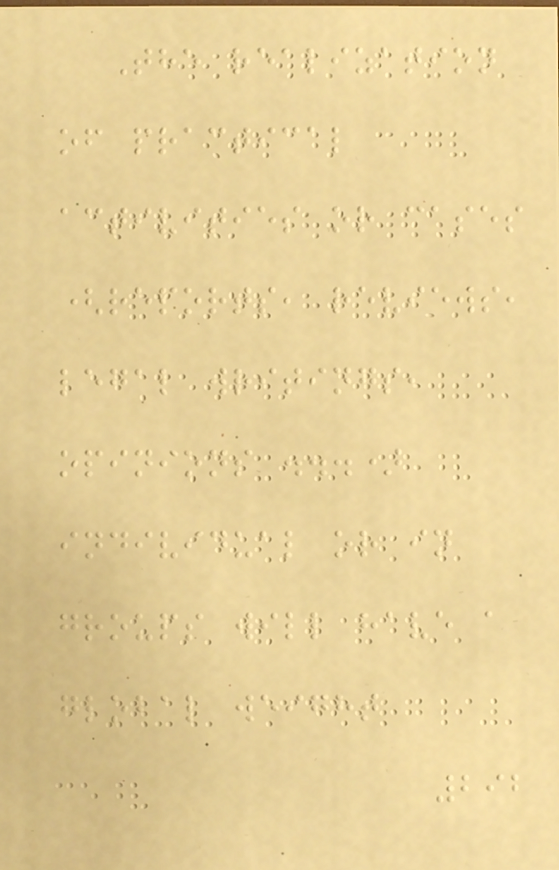The realization
of practical
activities or cases
(reports, reviews,
legal writings,
opinions ...)
individual or in
groups will have a
global weight
292
